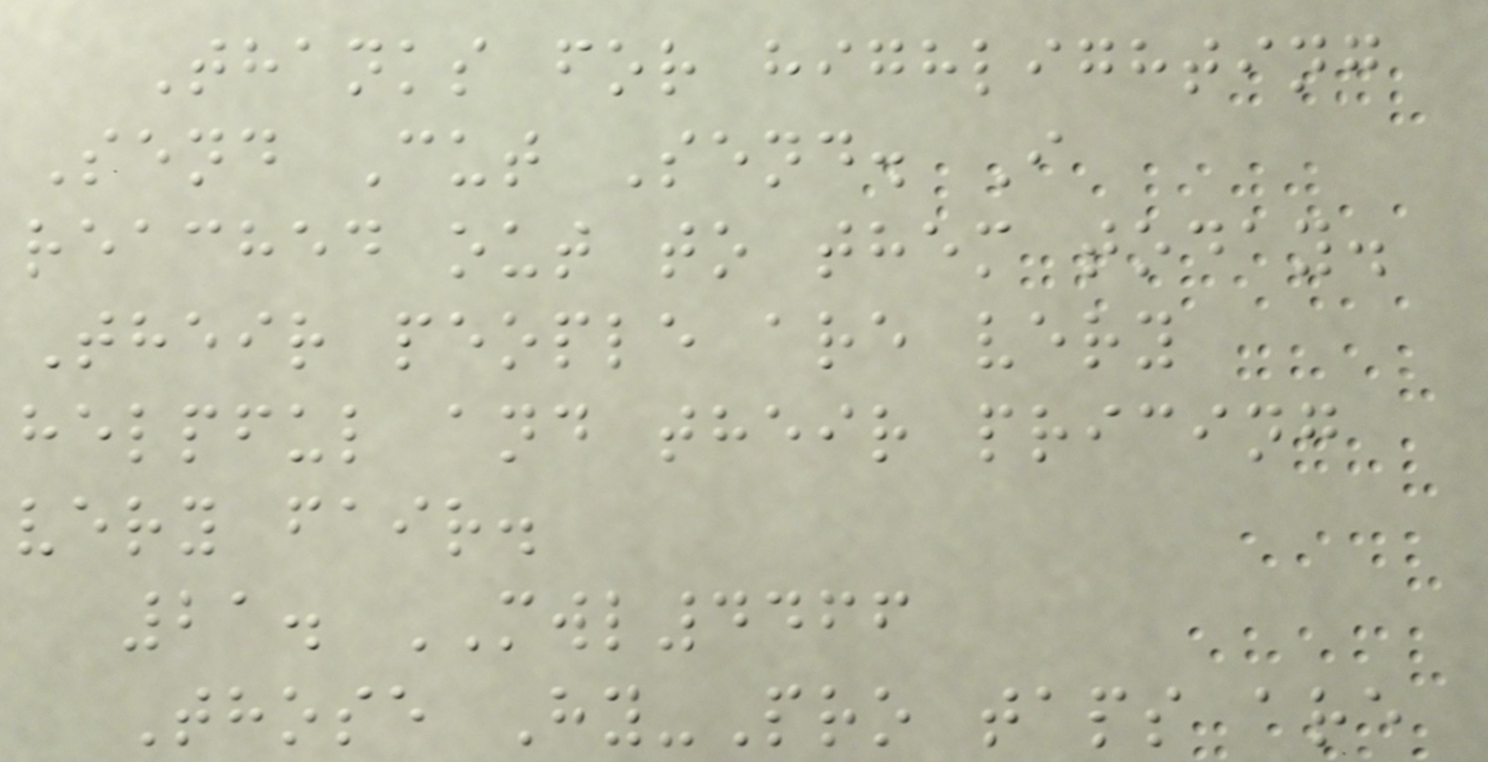Thanks for highlighting
Send Cut Send. I
reached out to them today.
Their people are very
helpful and their pricing
very fair.
21. MWL4466
Those Hy-Pro taps are
